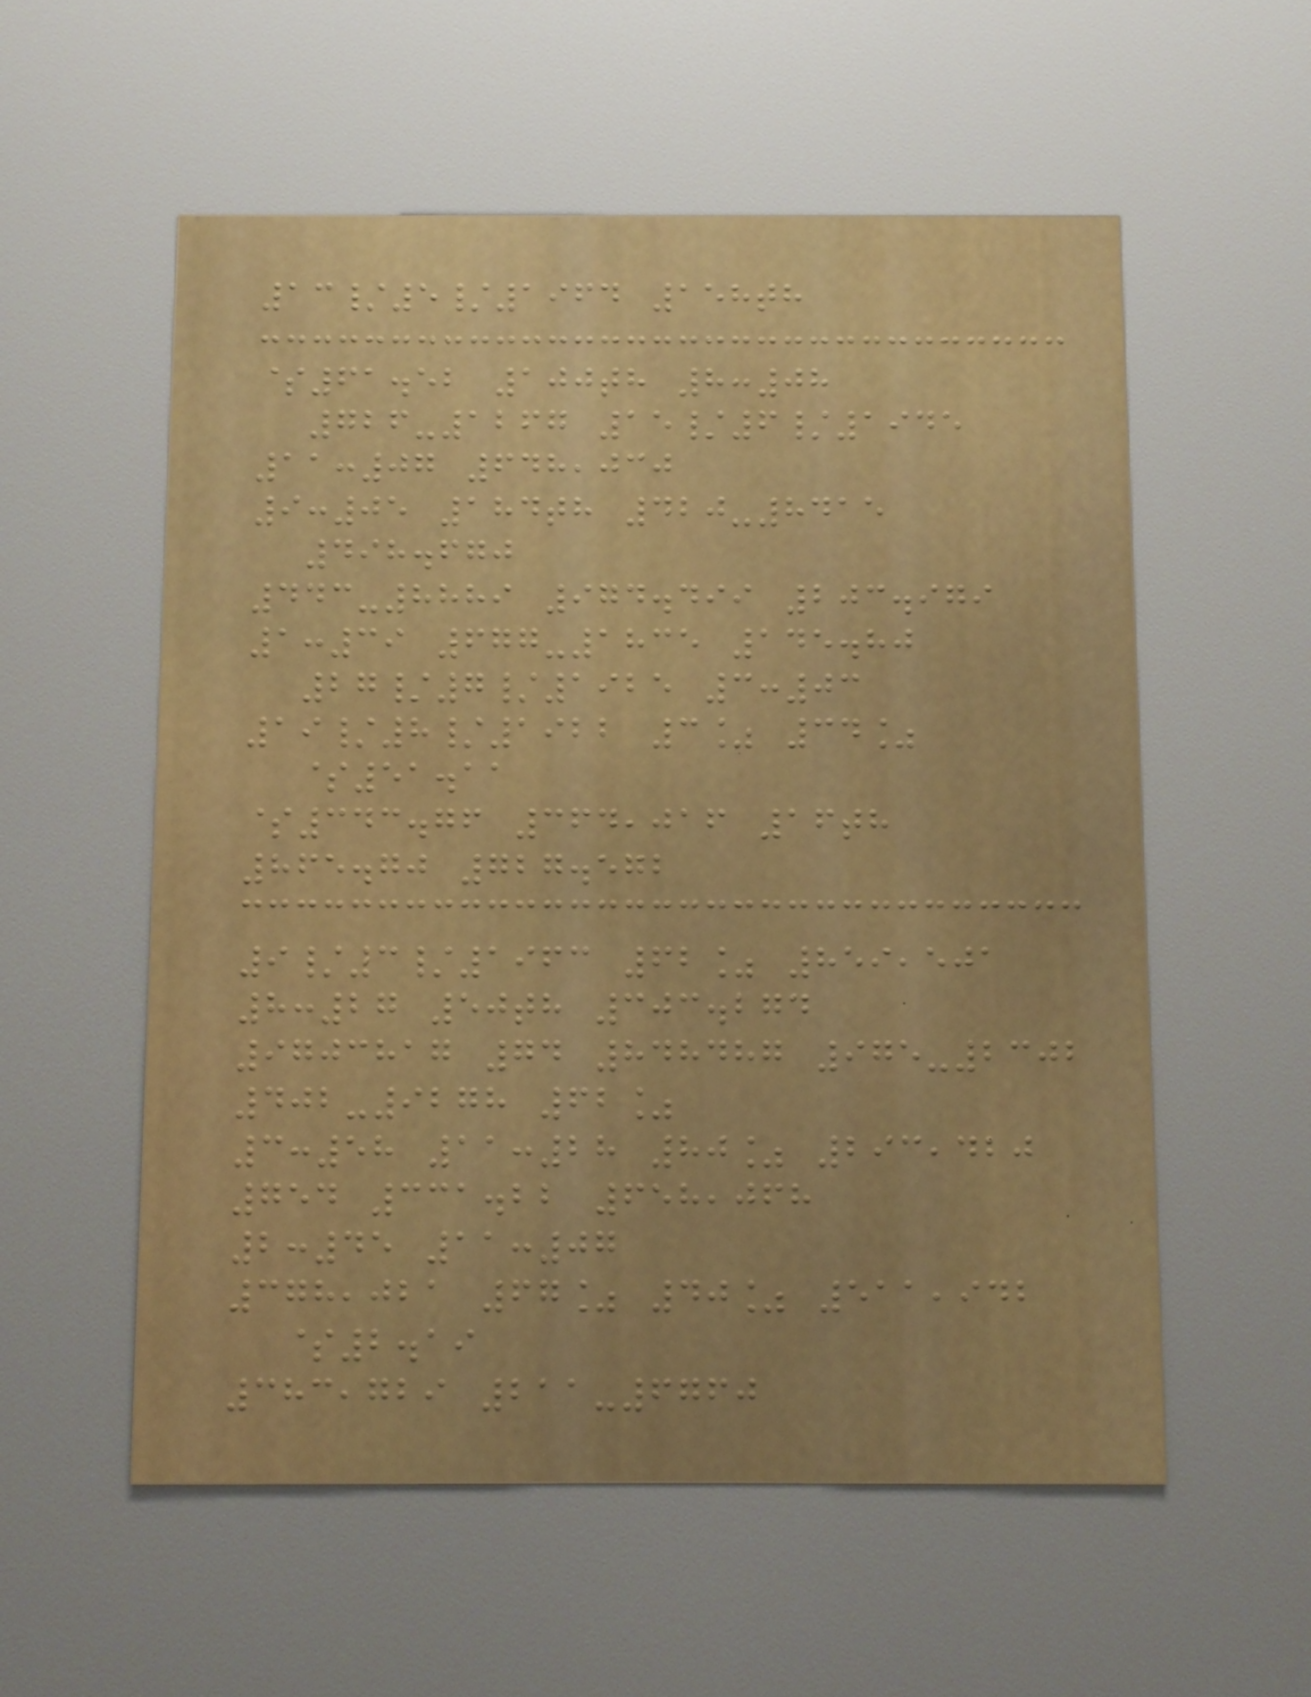13/5/1964 158th
$61.52 100th 8:08
726-1267 15/6/1945
11:07 648,030
9:05 184th 420-8415
498.670
443-8889 974.499 203.979
1:39 677-1835 145.80
27/7/1925 3:03
19/8/1922 3% 34%
$51.11
$343.76 364,016 16th
865.70 727.572
9/3/1963 62% 859,501
8:27 50th 303.274
9703817 74 848487 975-2302
402-9278 62%
3:58 11:28 80% 293,420
754 331.22 658,068
2:45 11:07
378,021 67% 40% 511,942
$2.19
383,729 211-6760
